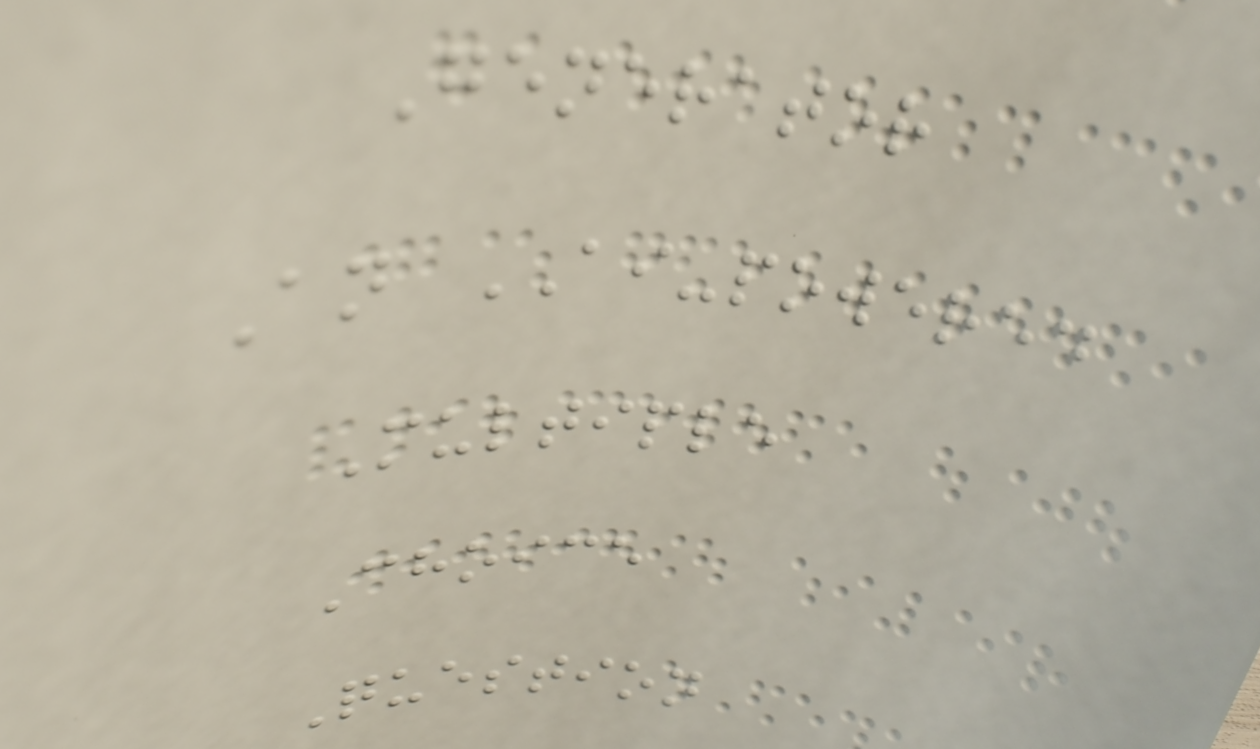Generator
An AI-powered
Multiple
Choice
Question
